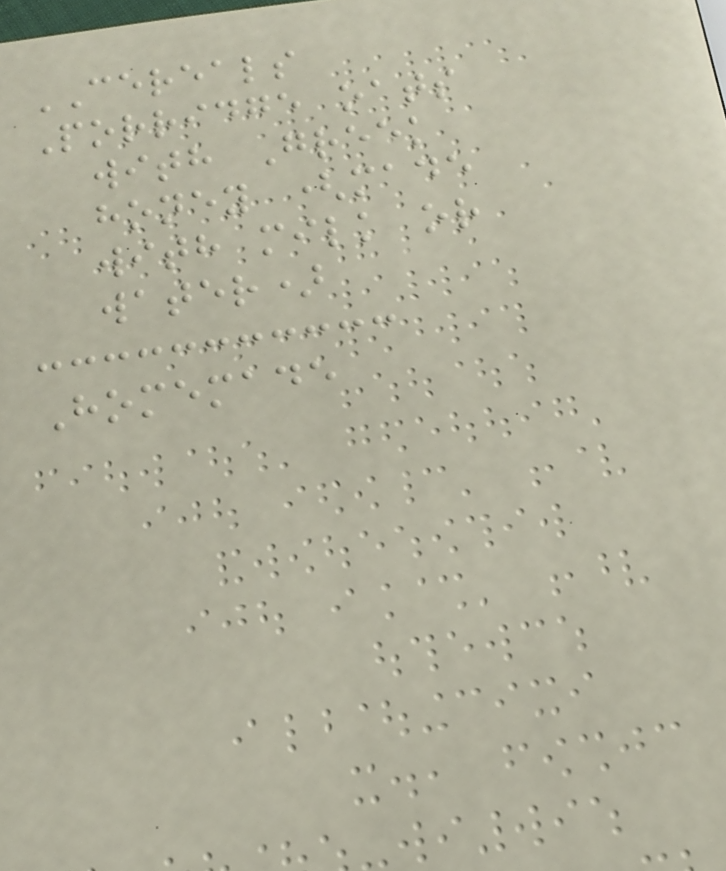CEREALS
Porridge oats
with Greek
honey (made
with milk or
water)
Homemade
